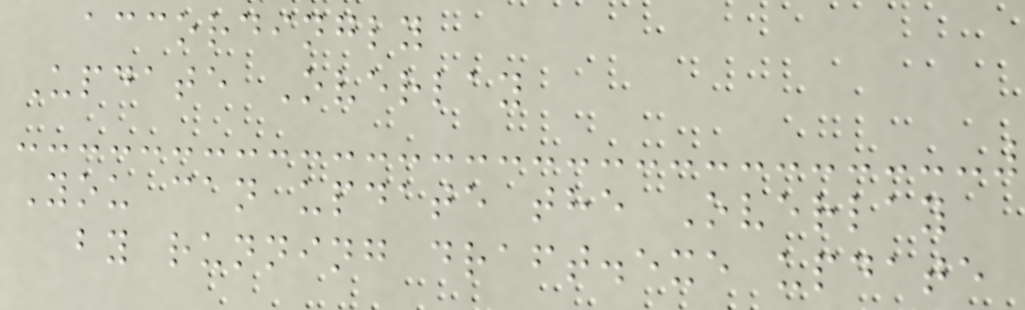accordingly
Update Overlay
You can update the Overlay
by running draft.exe update
